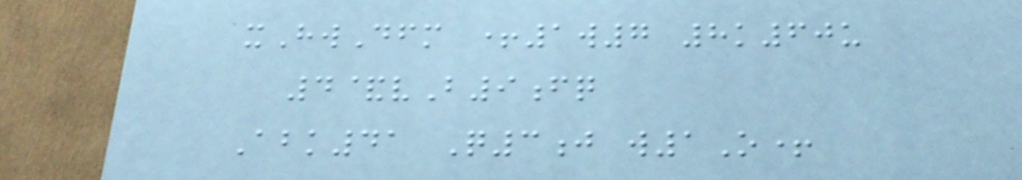xHwDfm +1w7 8k60u
4&vB9fq
Abk41 Q3j w1O+
